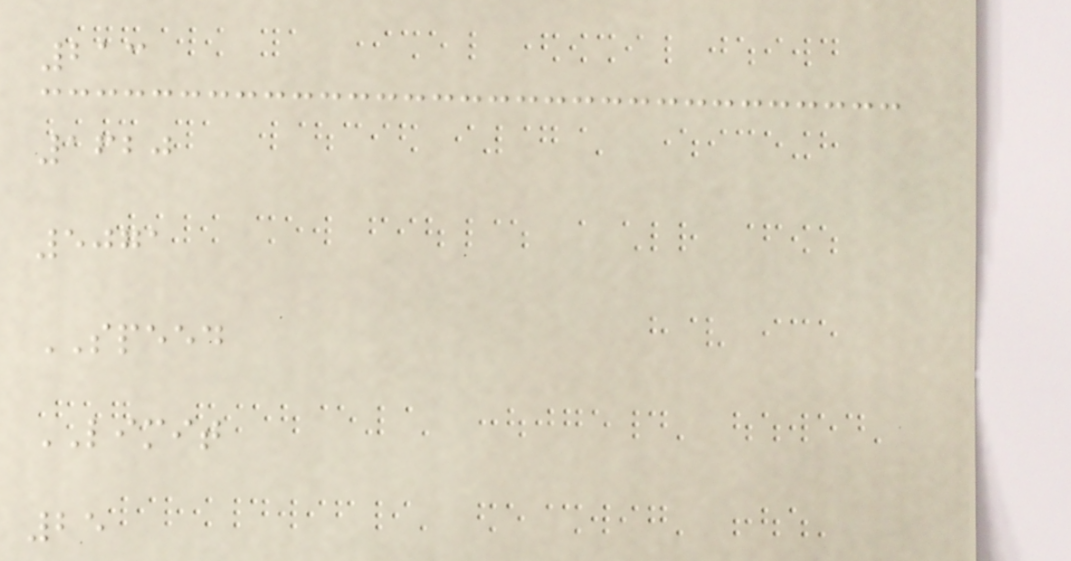213
1620
5071
SPEED
LIMIT
25
